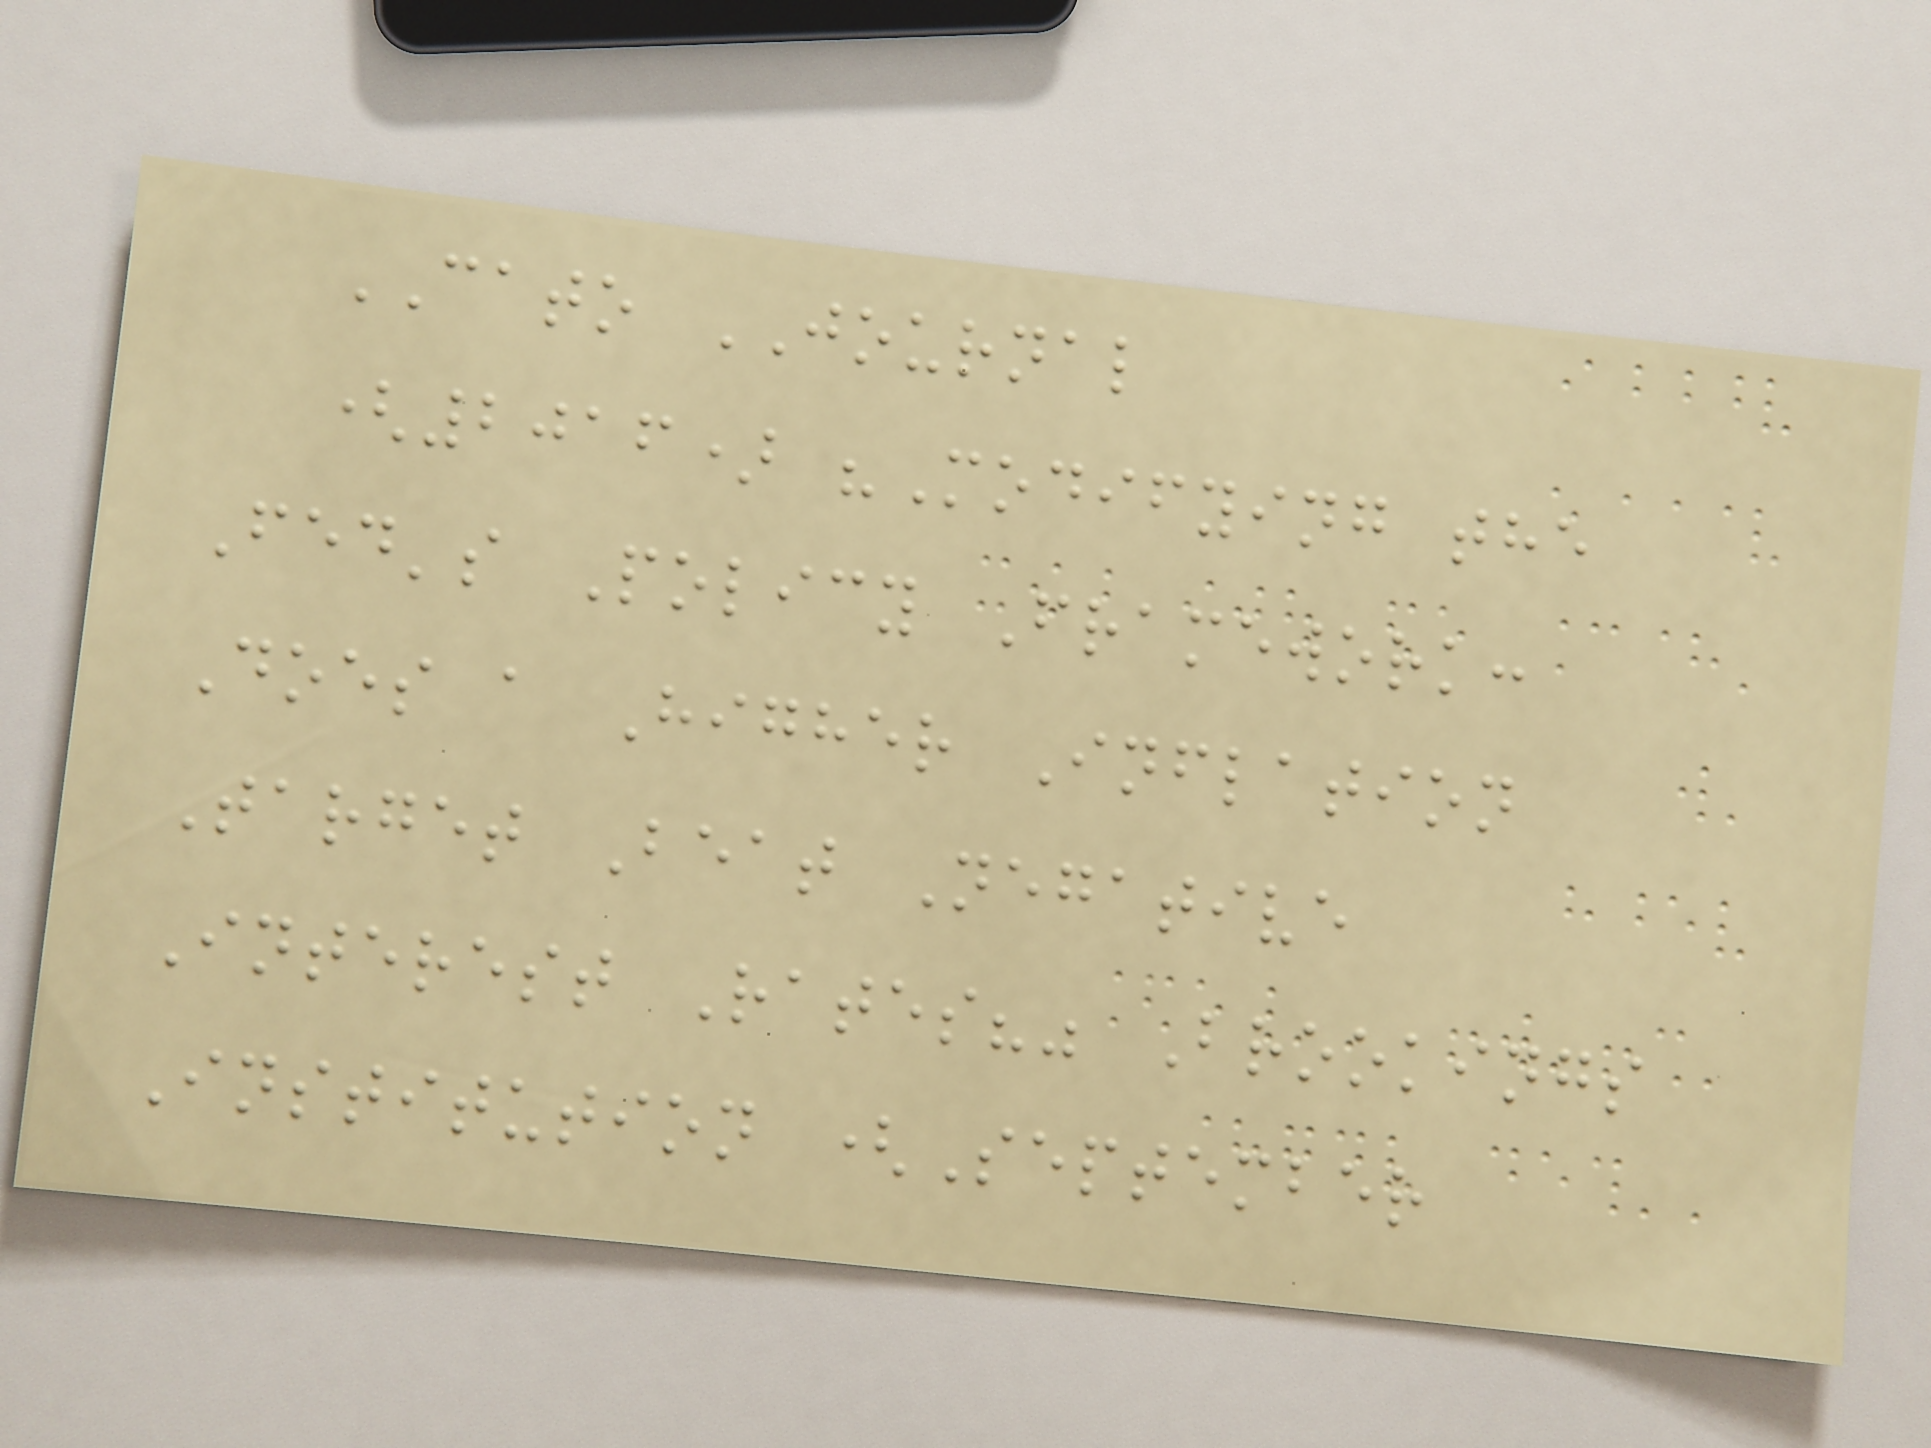CATO JOURNAL
(2016) "Modifying the
Fed's Policy Framework:
Does a Higher Inflation
Target Beat Negative
Interest Rates?" Brookings
Institution (September
